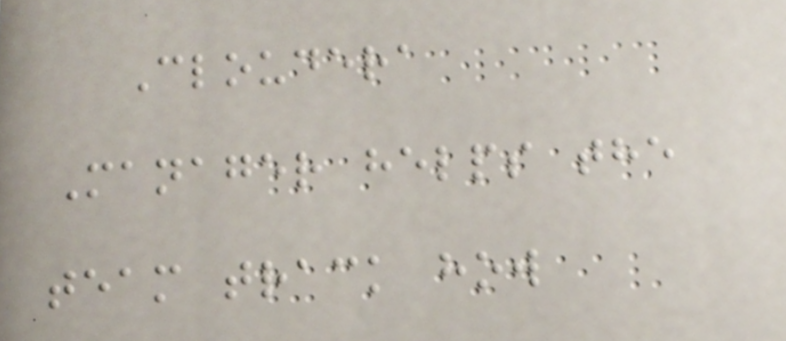Cloudera
Manager helps the
team track how
